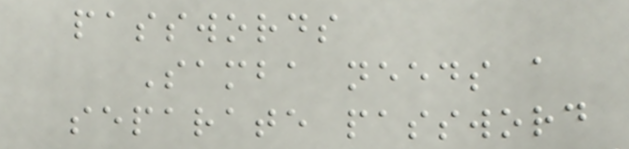passwords
Samba needs a
separate password
